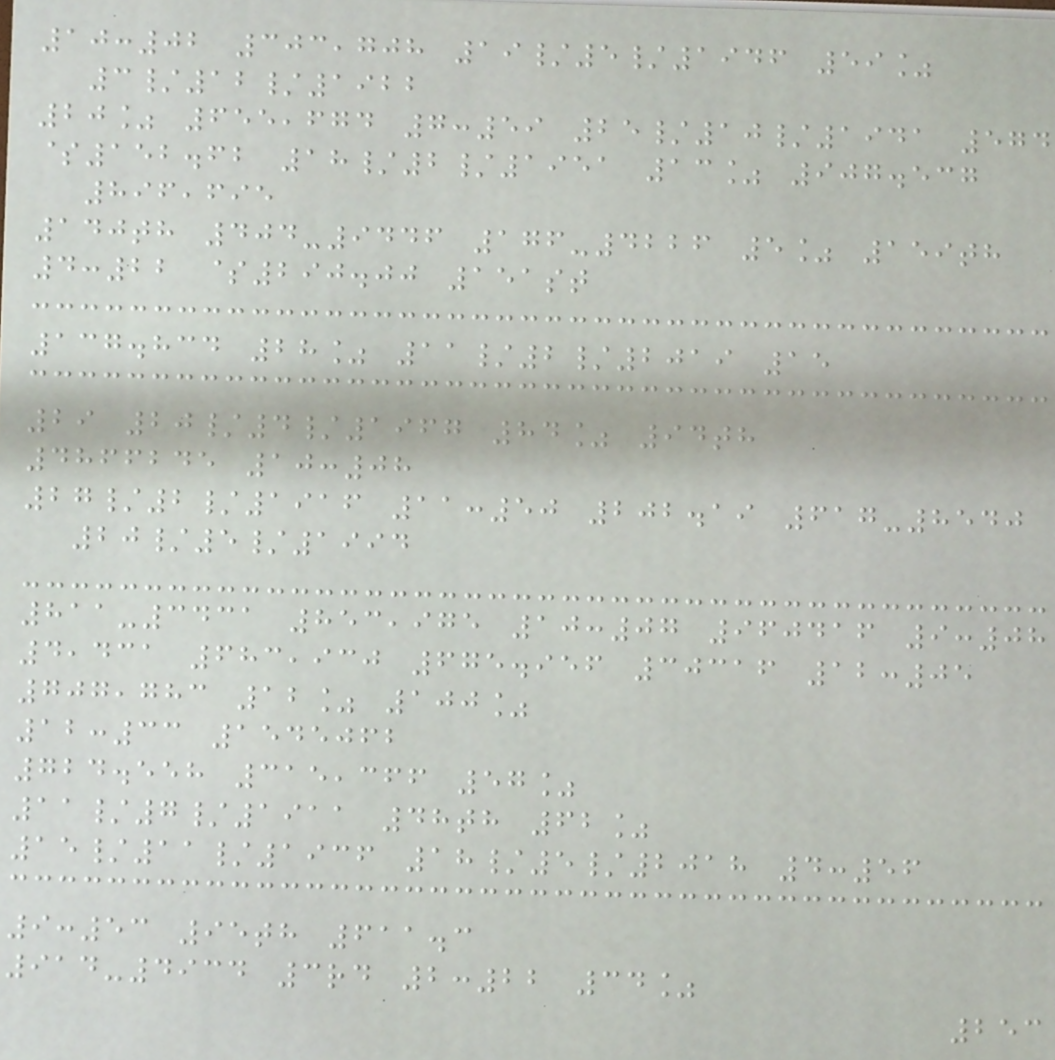10:02 303,708 19/5/1946 59%
3/12/1922
20% 655,674 7:59 25/10/1941 574
$152.62 18/2/1951 13% 907.537
896,695
140th 404-9446 176-4226 5% 159th
4:22 $290.00 151st
137.834 28% 11/2/2019 15
29 20/4/1967 84% 94th
4866245 10:08
27/2/1916 11:50 202.19 617-8540
20/5/1994
811-3431 853,975 10:07 960416 9:08
4,431 683,930 675.956 30316 12:05
707,783 12% 100%
12:33 1545062
724.558 315,366 57%
11/7/1911 48th 62%
15/11/1936 18/5/2018 4:56
9:53 95th 611.3
914-4934 3rd 2:22 34%
253
